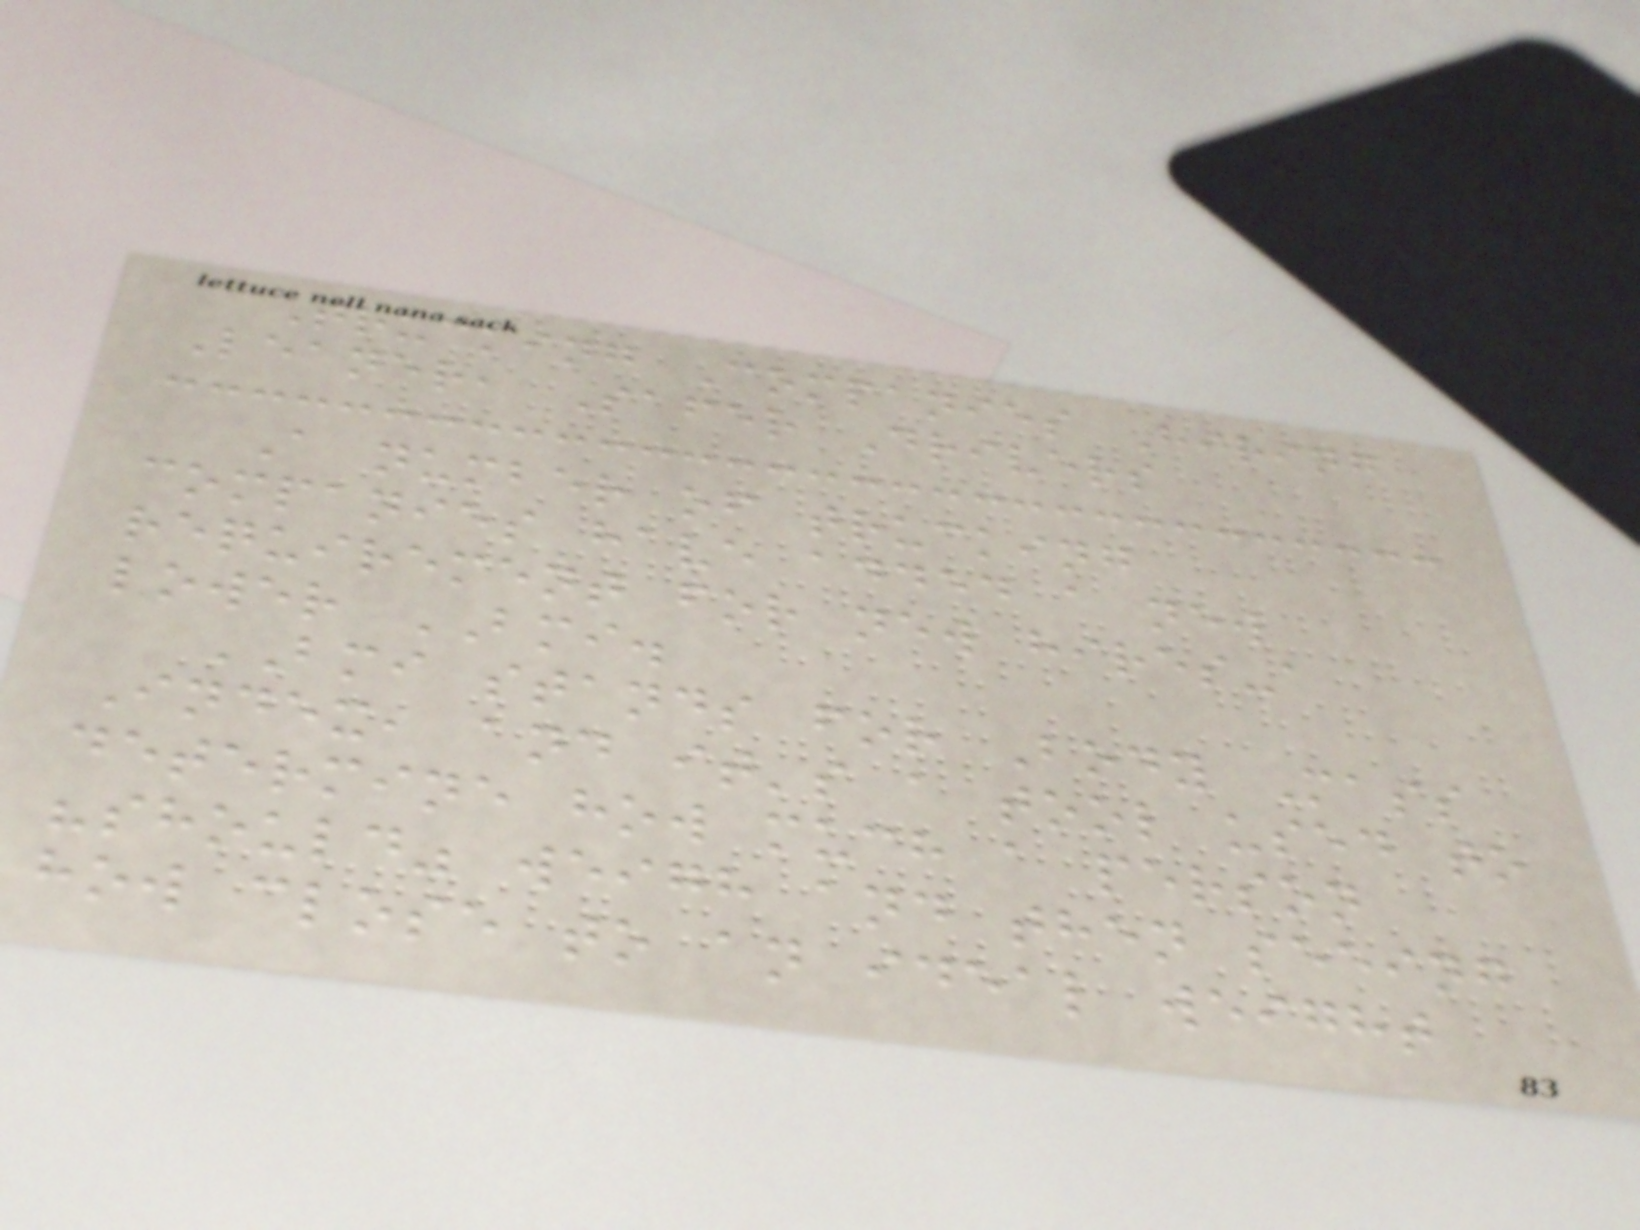Trucking Companies Hiring
Leaner, Safer Drivers
A number of trucking
companies have added a new
requirement for new hires-a
lower BMI.
BMI stands for Body Mass
Index, and it's a tool used to
determine how much a person
"should" weigh and then seeing
how close to an ideal weight
